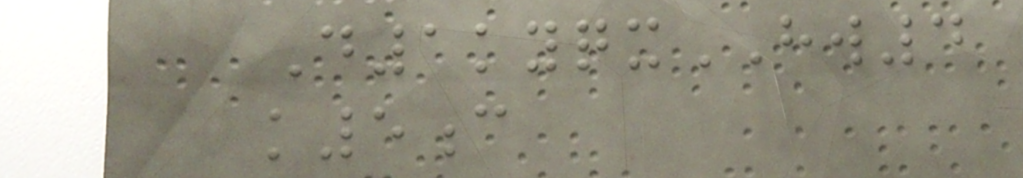D1kyqxHW4
k5c
